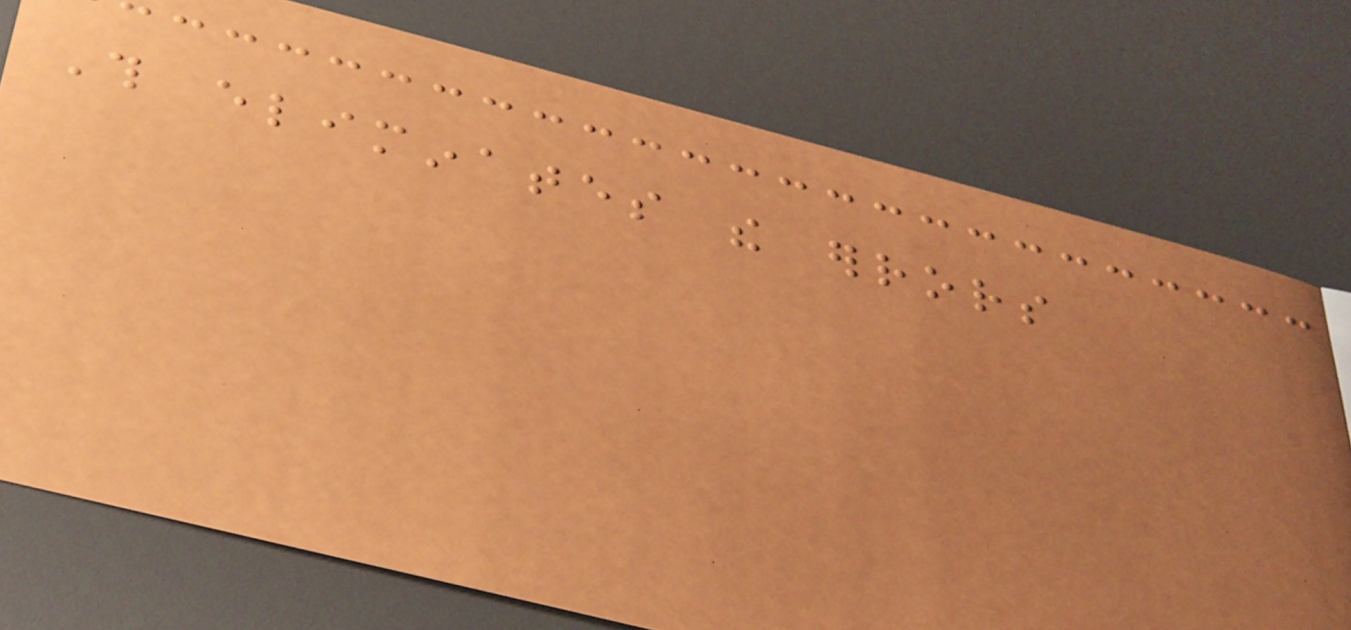This eliminates the errors
